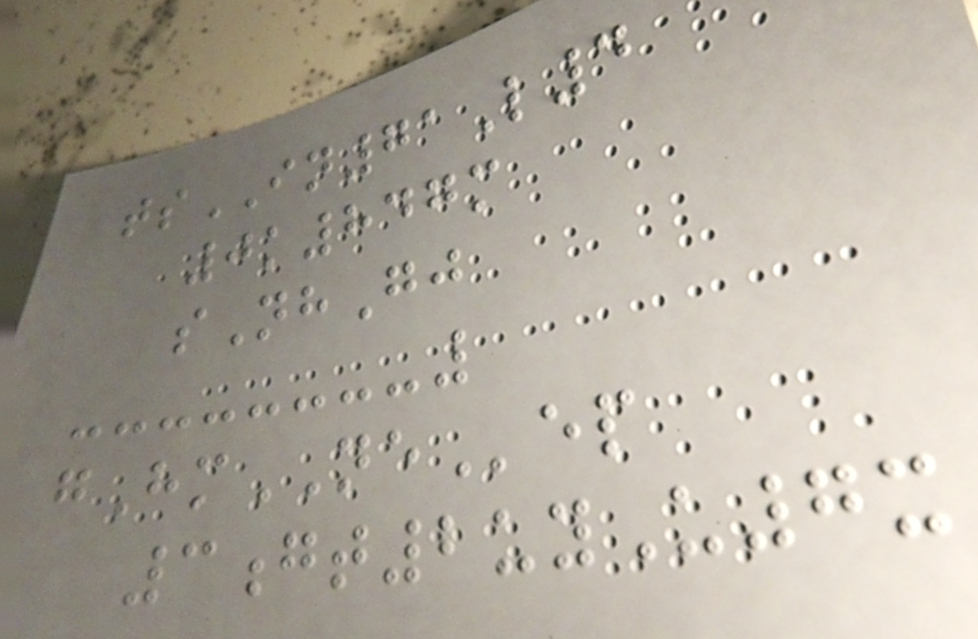tsIN71L4
0k847m
sNhGj
gHmNEep
3gt2uyU7x
